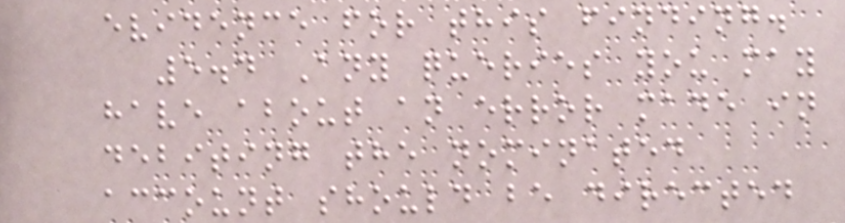evidence for this finding.
5.4 Any queries you may
have about an error made in
debiting the nominated
account should be directed
